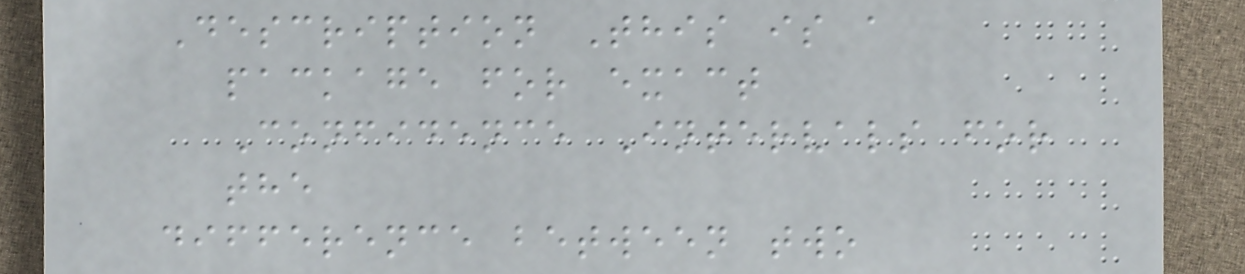Description This is a
package for exact
Confidence Intervals for
the
difference between two
